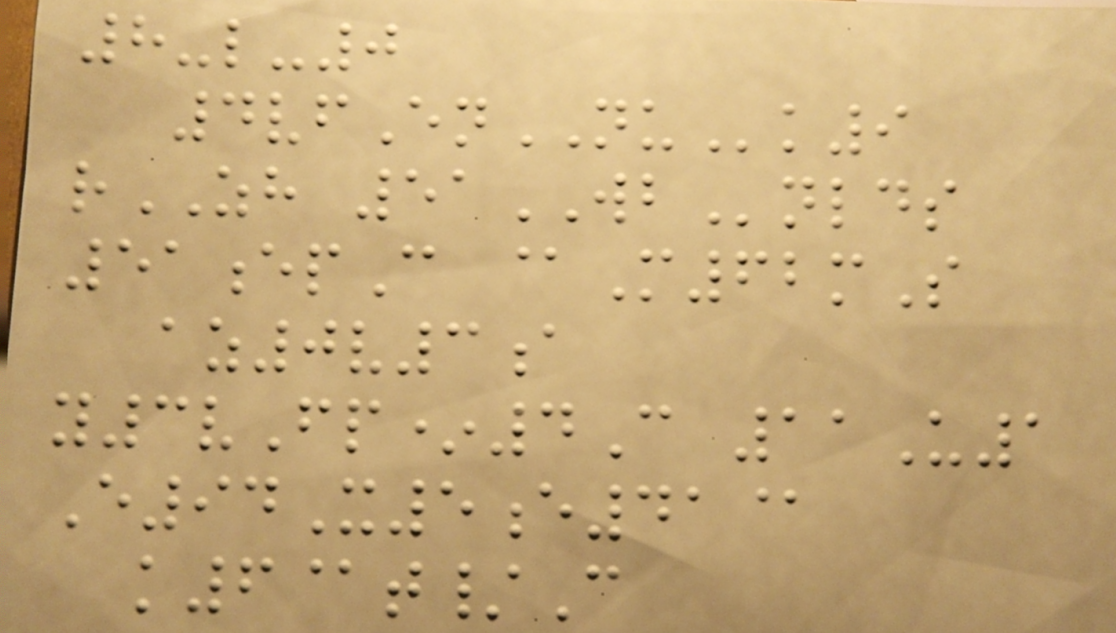8-l-0
4vfEnNUk9
rZH 51WBnlds
51epC @M62mS
az0v3a
y3vFp*4C 11U1
E94X5e41@
k6@t/C
